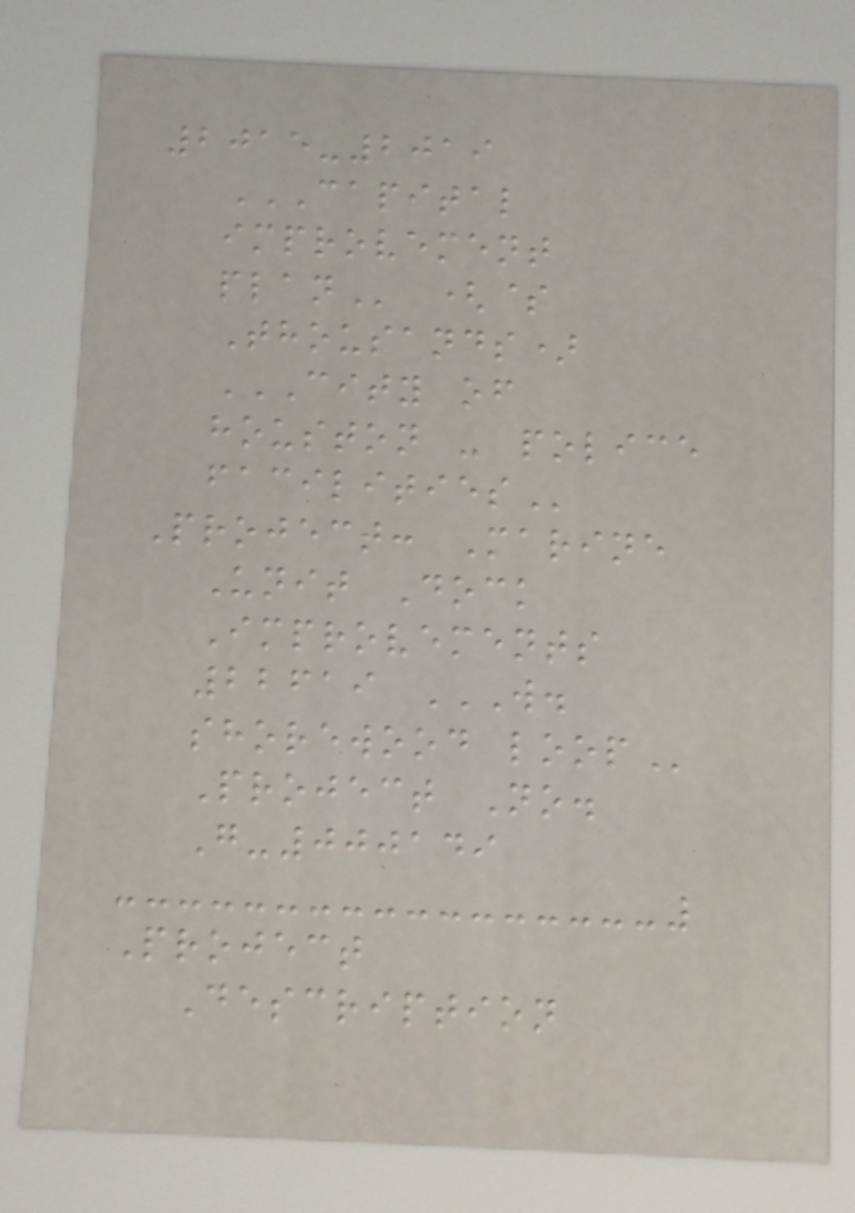2015-2019
CAPITAL
IMPROVEMENT
PLAN ($
Thousands)
CITY OF
HOUSTON - POLICE
FACILITIES
Project: Marine
Unit Dock
Improvements
22619 W.
SHOREWOOD LOOP
Project No.
G-000149
Project
Description
